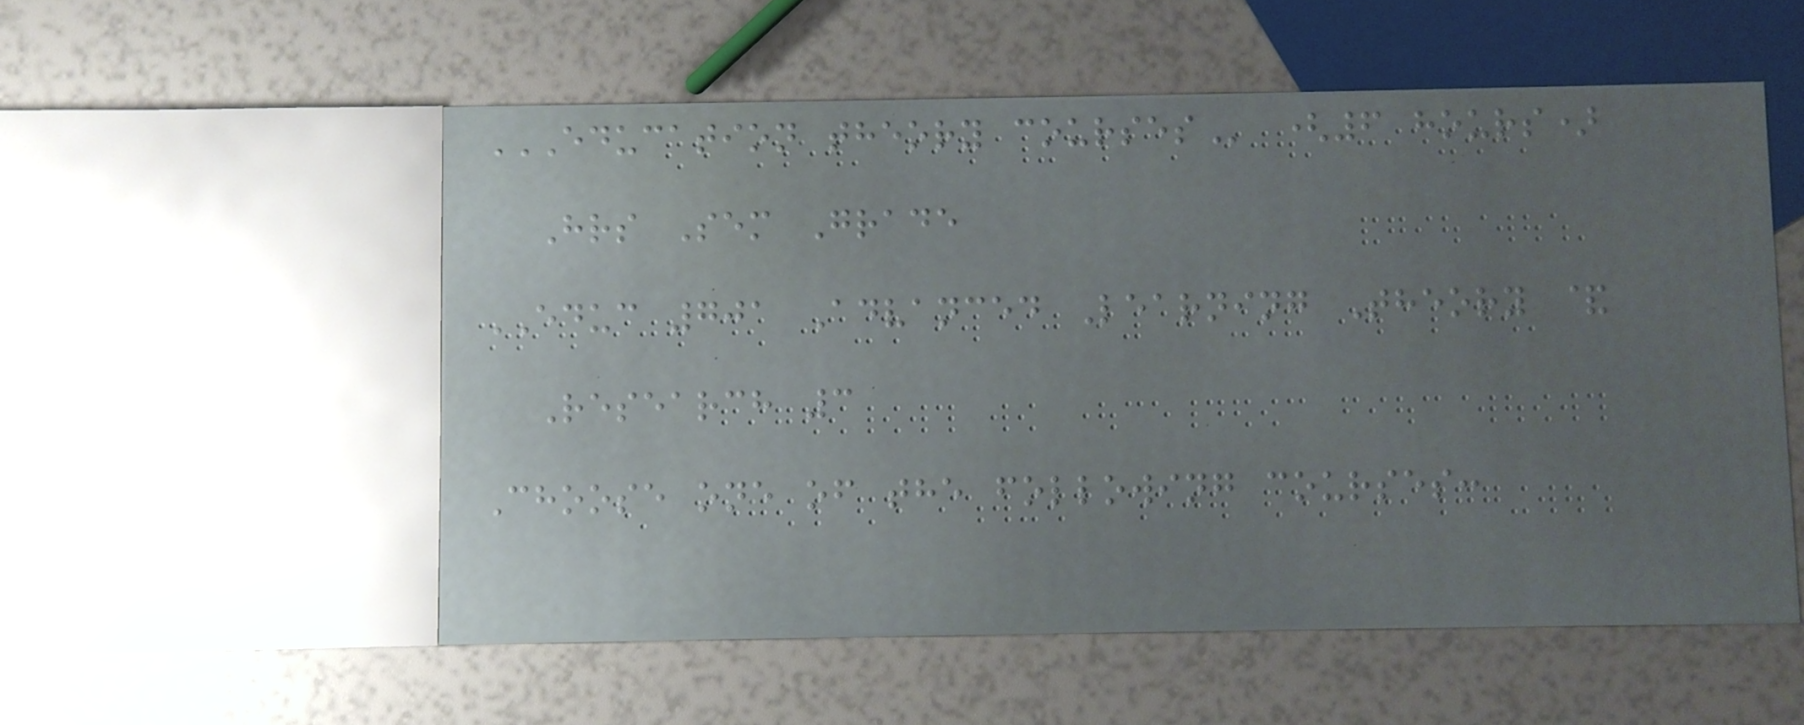EDUCATION THEORY COURSES (6 hours)
Hrs Sem Grade
EDUC 701 Advanced Learning Theory &
Research 3
Choose one of the following courses:
